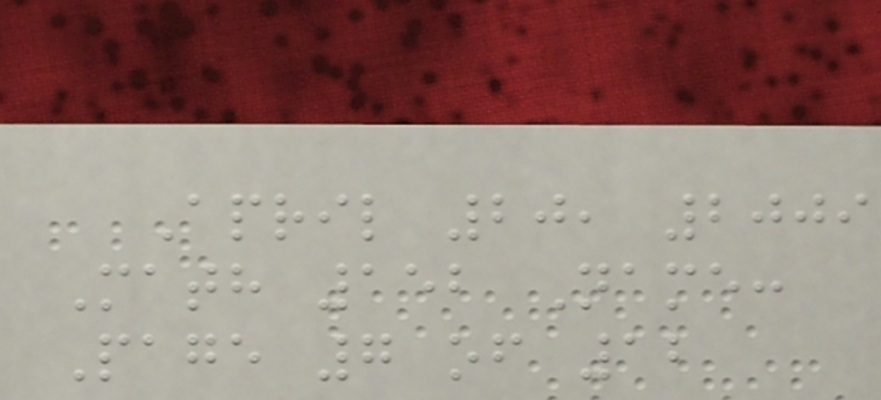April 20, 2009
Math 152 Name:
Page 7 of 12
